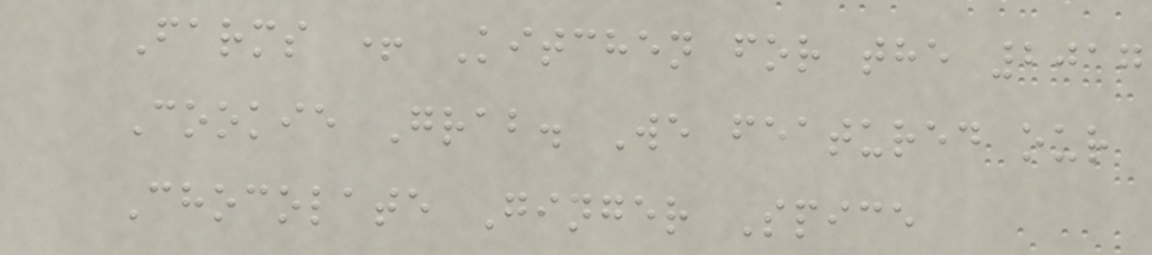Farms + Kitchen for the 2017
Cookie Grab. We featured our
Chocolate Ginger Spice
